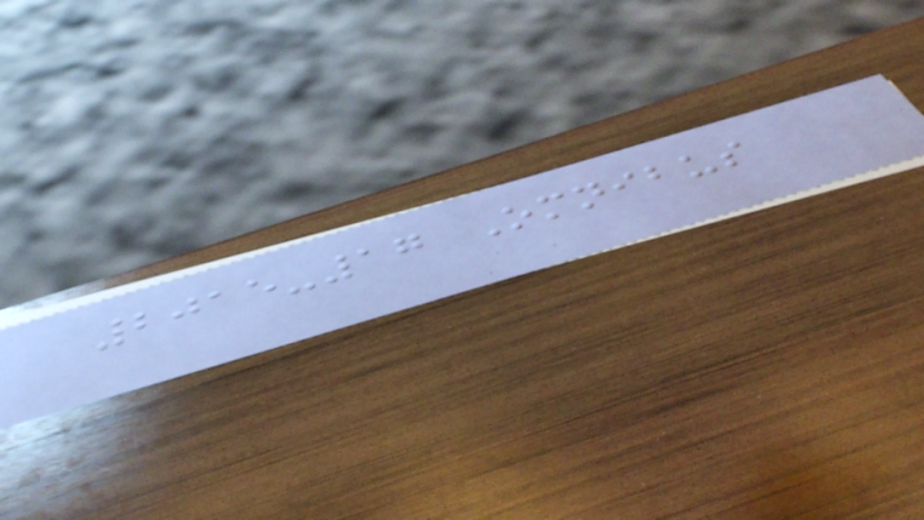2015-17 Omnibus
